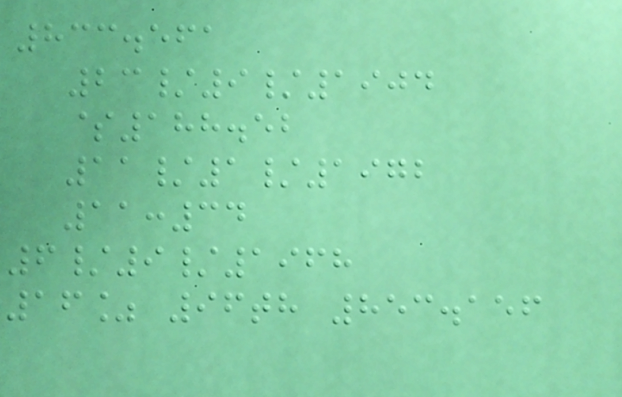833.561
23/9/1904
$188.52
11/1/1972
11:34
6/9/1968
16% 96th 853.156
